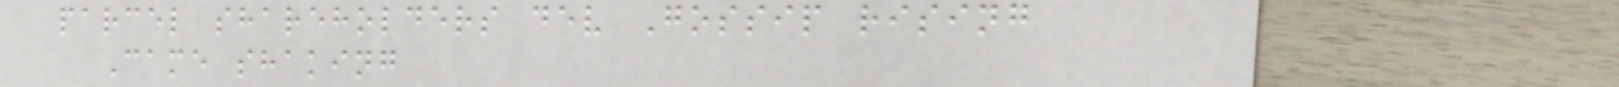parcel shareholders dev Gossip rising
Came shaking
